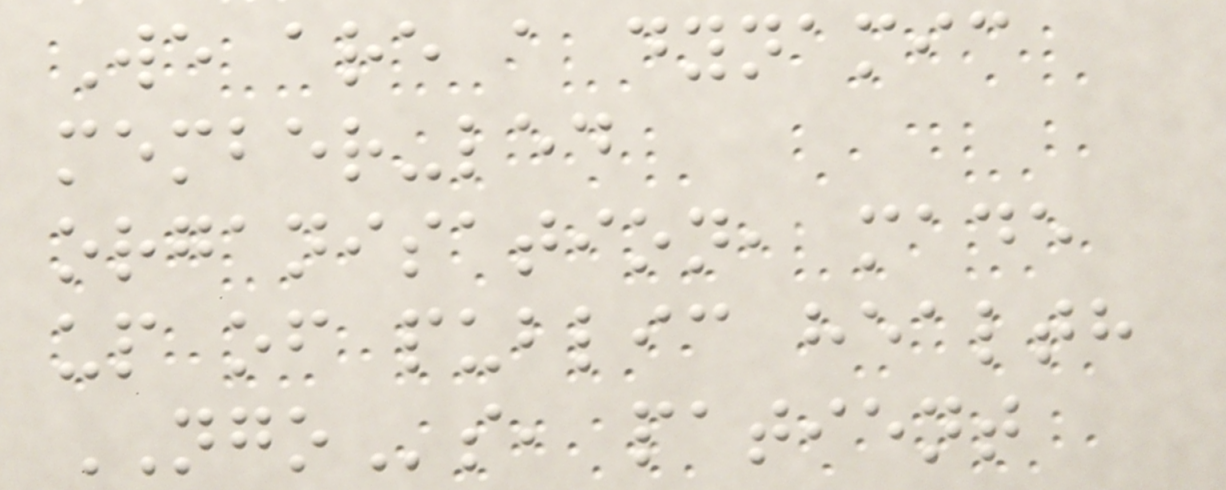We are a dynamic
member-led
organisation, made
up of public health
NGOs, patient
